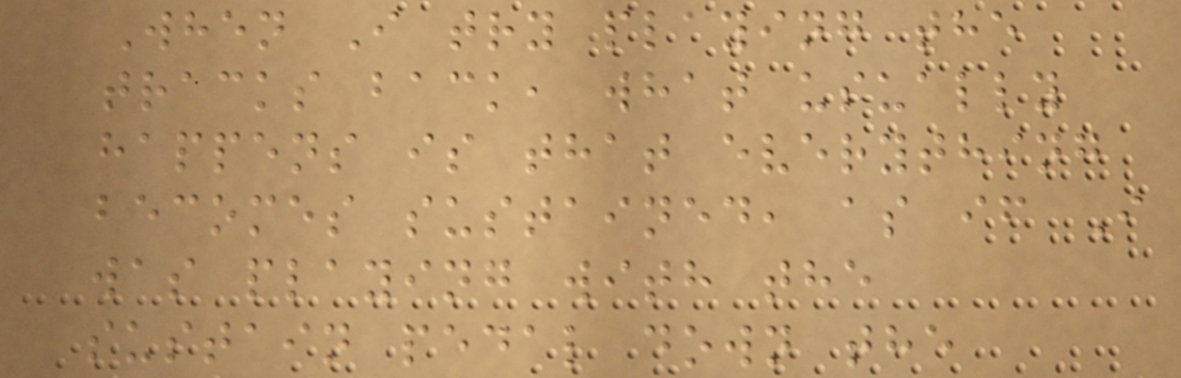When I try playing the
tracks back, what usually
happens is that everything
becomes sustained, as if I
was playing with the
sustain pedal down the
